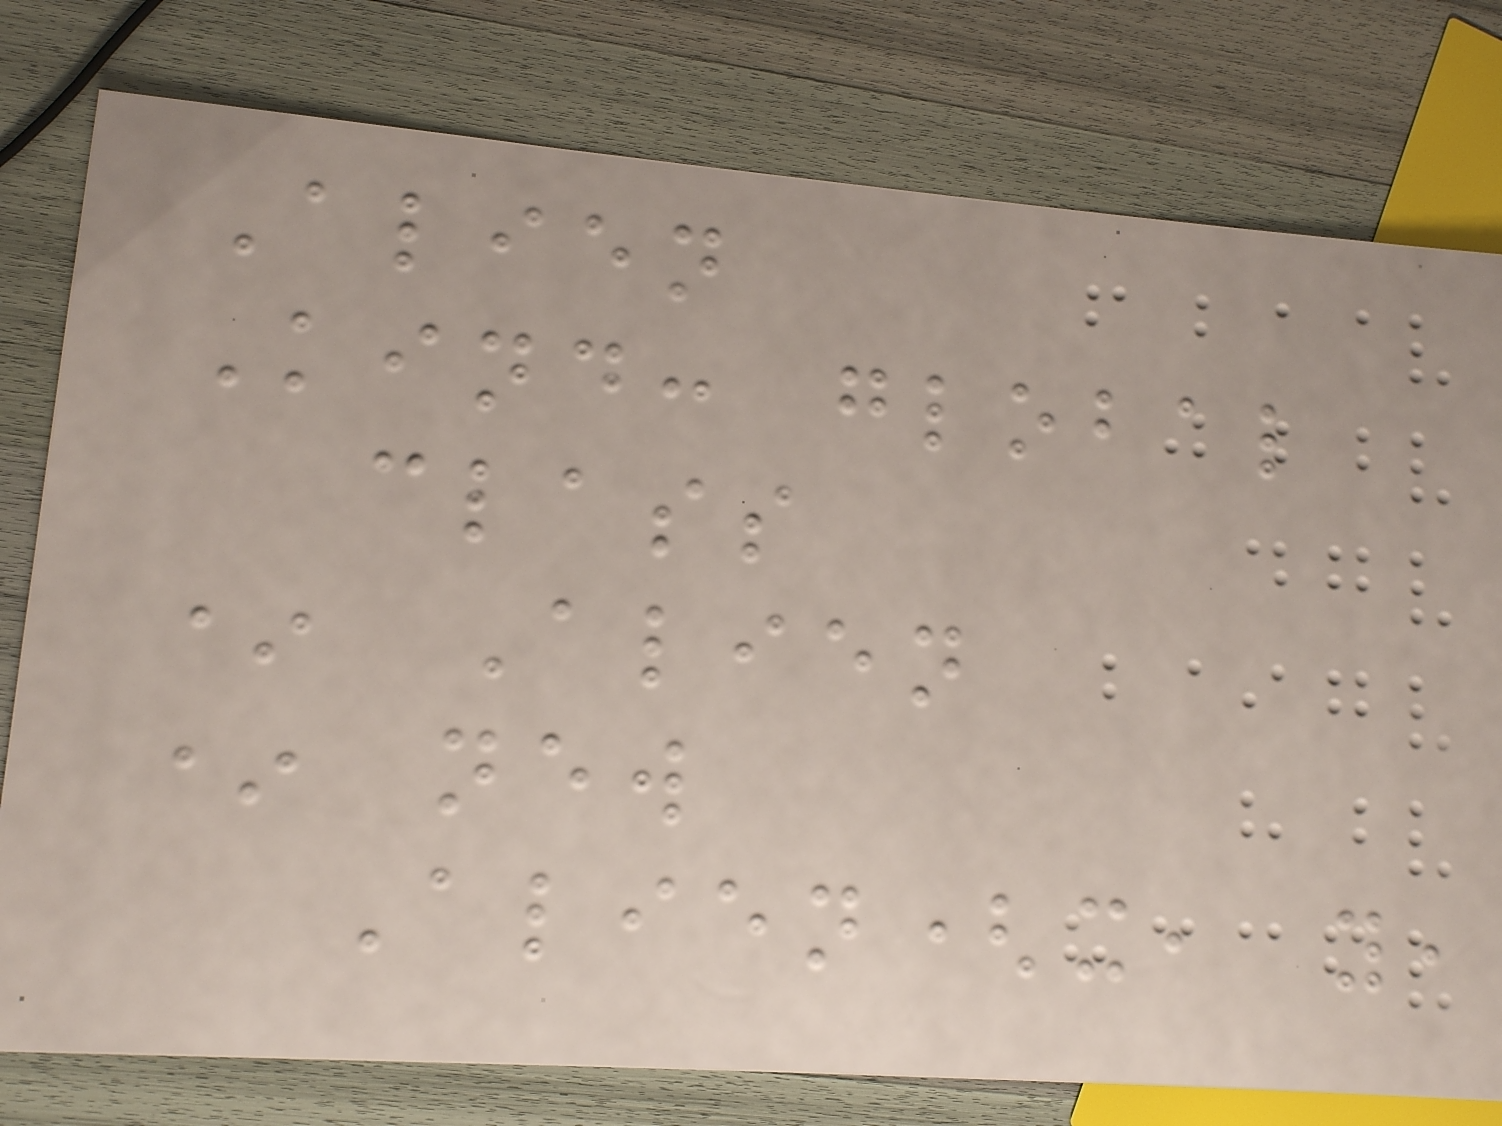Alien
Kind: global
class
* Alien
* new
Alien(x, y,
